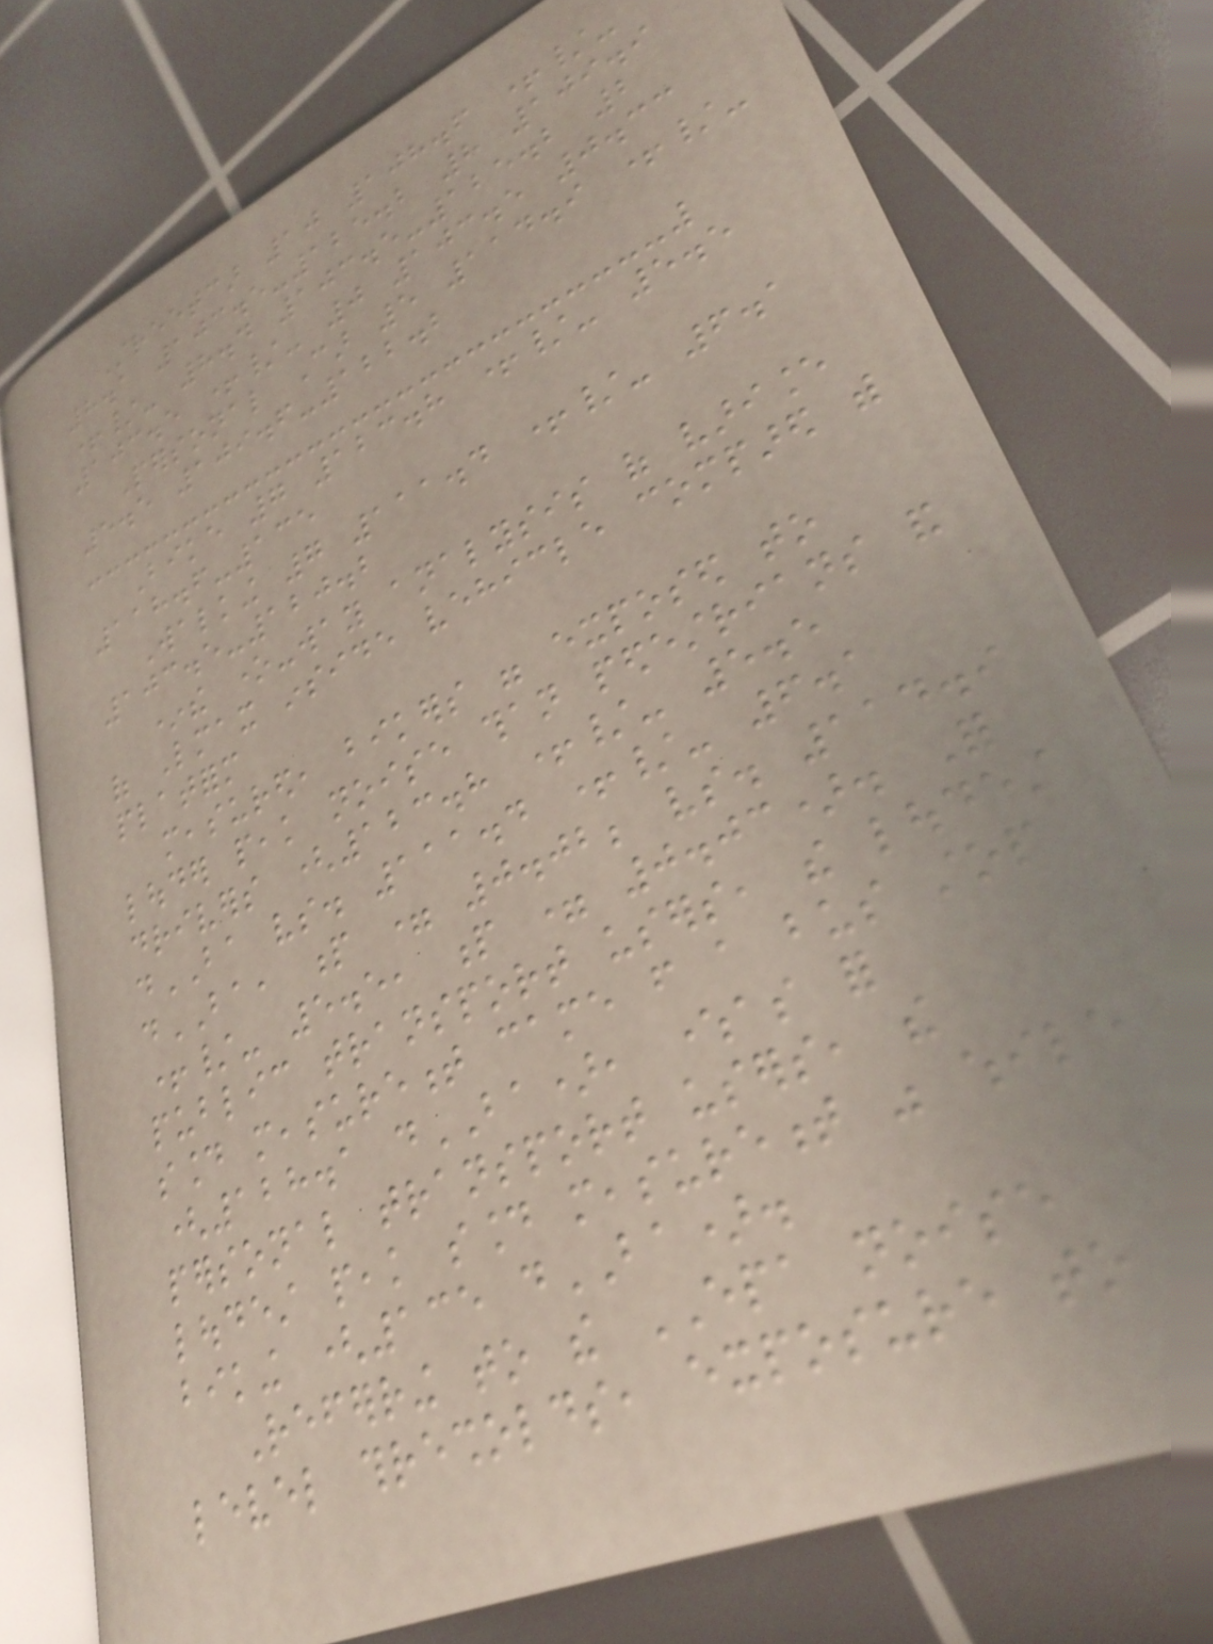Streetcar 10 108.6 +/-
8.1 103.5-125.2 8 109.9
+/- 8.4 103.5-125.2 2
103.5 +/- 0 103.5 0.33
Personal Car 5 114.9 +/-
5.5 109.6-122.2
Bike 7 123.8 +/- 5.5
118.6-135
Walking 7 111.4 +/- 6.1
103.5-120.2
*the one-way analysis of variance
of Lmax inside vehicle compared with
platform
measured, bikers were exposed to
louder peak noise than pedestrians and
drivers (123.8 +/- 5.5
dBA vs. 111.4 +/- 6.1
dBA, p = 0.02; vs. 114.9
+/- 5.5, p = 0.03). For
public transport users, the loudest
sound measurement came from a bus stop
(128.1 dBA), whereas for
personal transport users, the
loudest peak sound measurement was while
biking (135 dBA).
Referring to the EPA noise
level thresholds, exposure to
